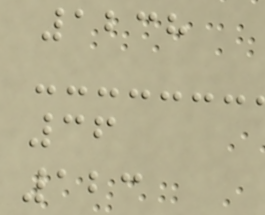1238
36
123
